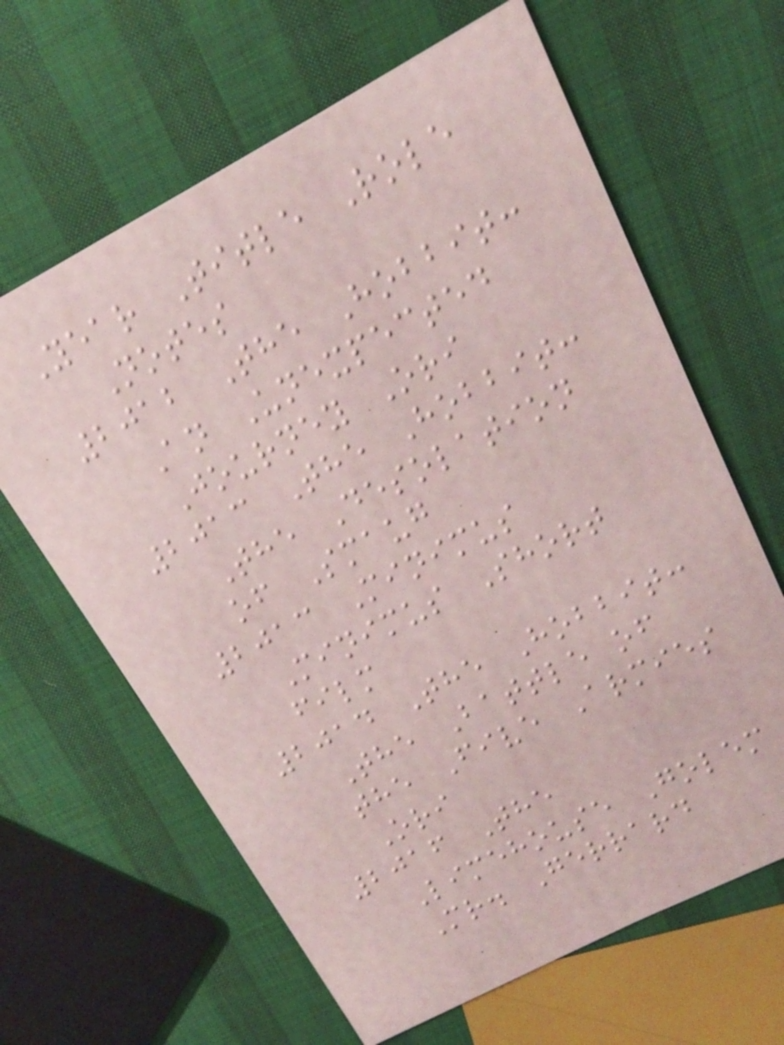Year Title Role
Notes
2012 The Hobbit:
An Unexpected
Journey Ori
2013 The Hobbit:
The Desolation
of Smaug
2013 Minimus
Minimus Short
film
2014 The Hobbit:
The Battle of
the Five Armies
Ori
2016 The
Limehouse Golem
Mr. Gerrard
